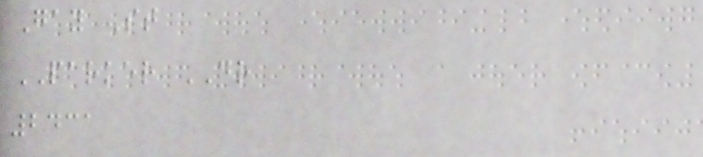Gay St
PARKER DR
2431
